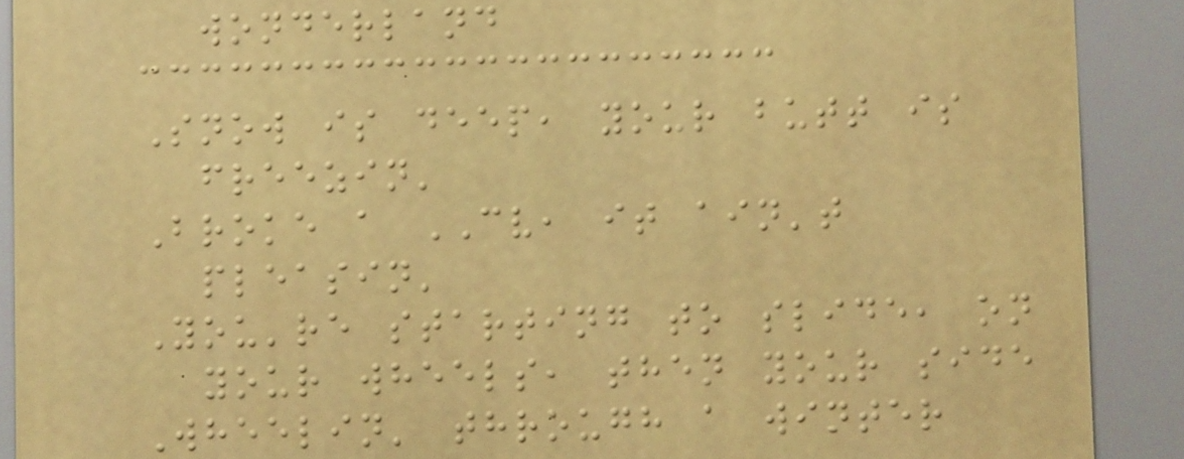wonderland
Snow is deep, your butt is
freezin'
Broke a CV, it ain't
pleasin'
You're starting to slide, on
your wheels, then your side
Wheelin' through a winter
